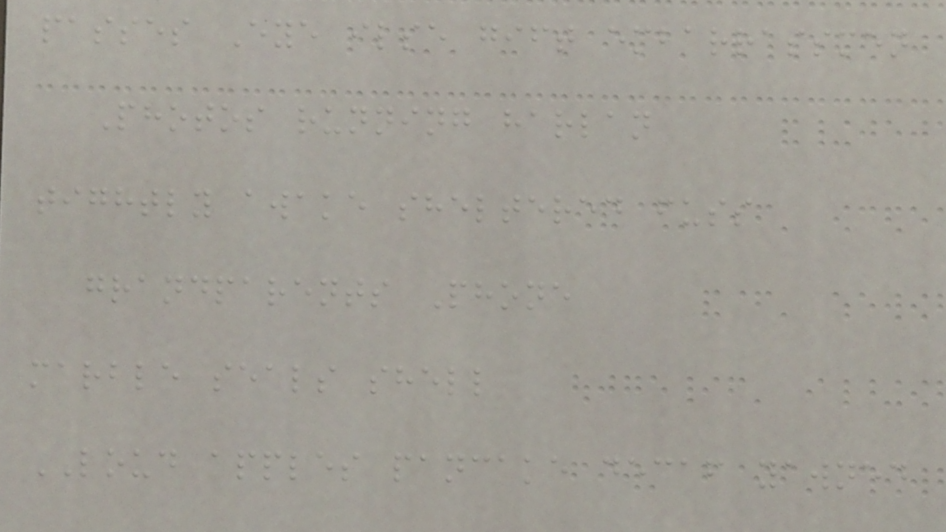passes Eye ilse gift embarrassmen
Photos running harlan
tightly awake sheltered fuss
grandparents Phone
marble seals shell
LOUD apples pancake decaf yawned
